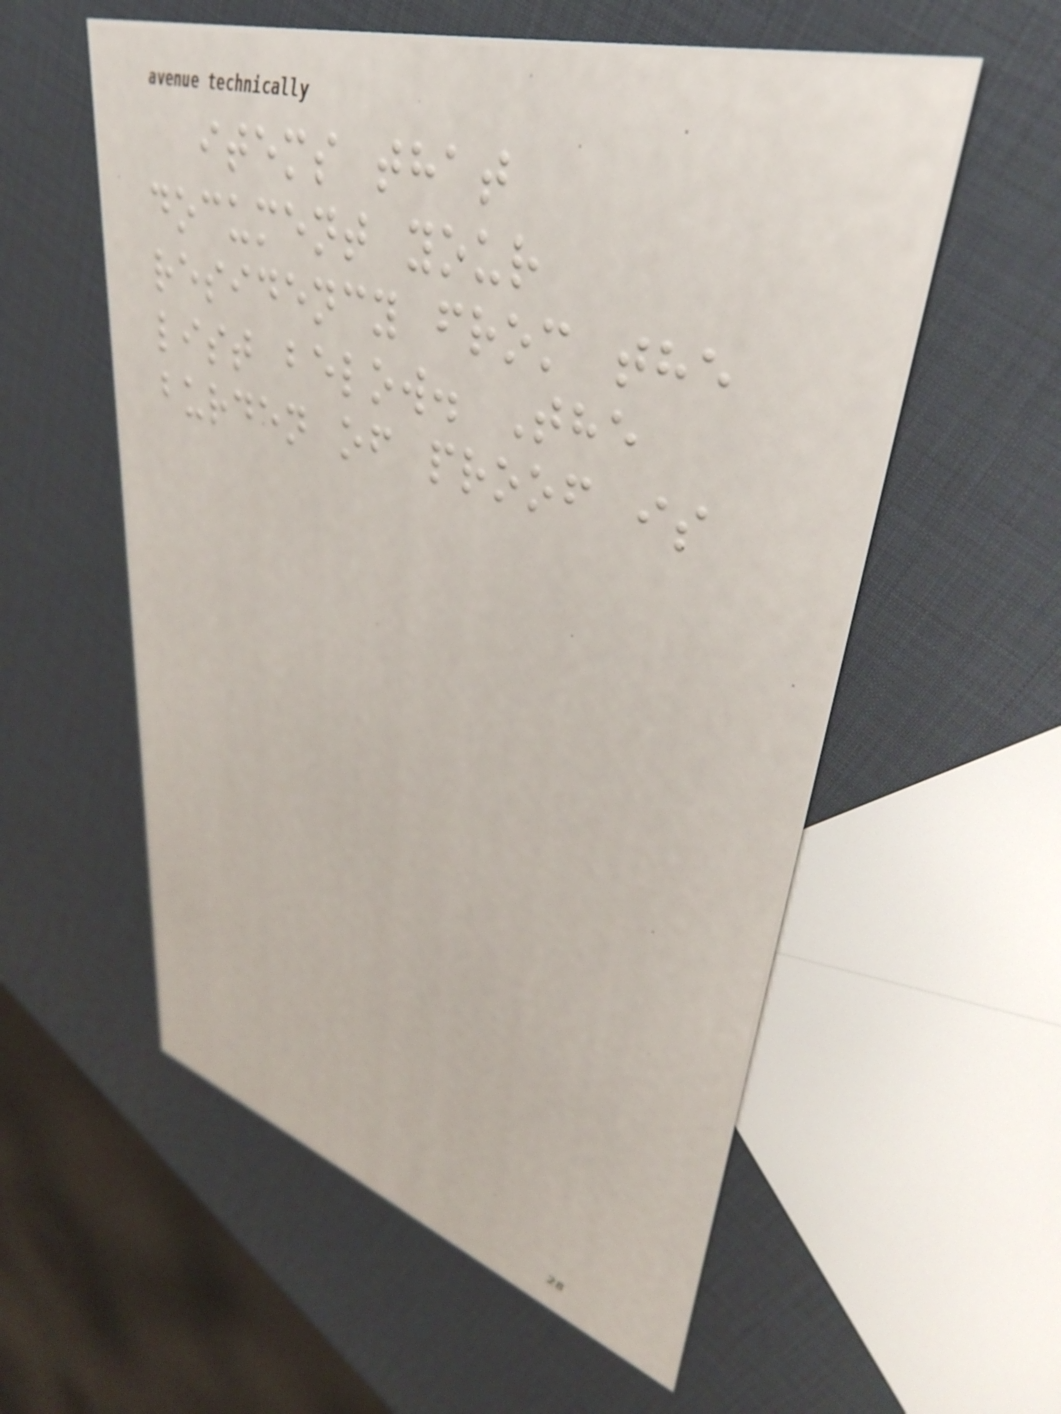items that
document your
residency from the
list below. The
burden of proof is
